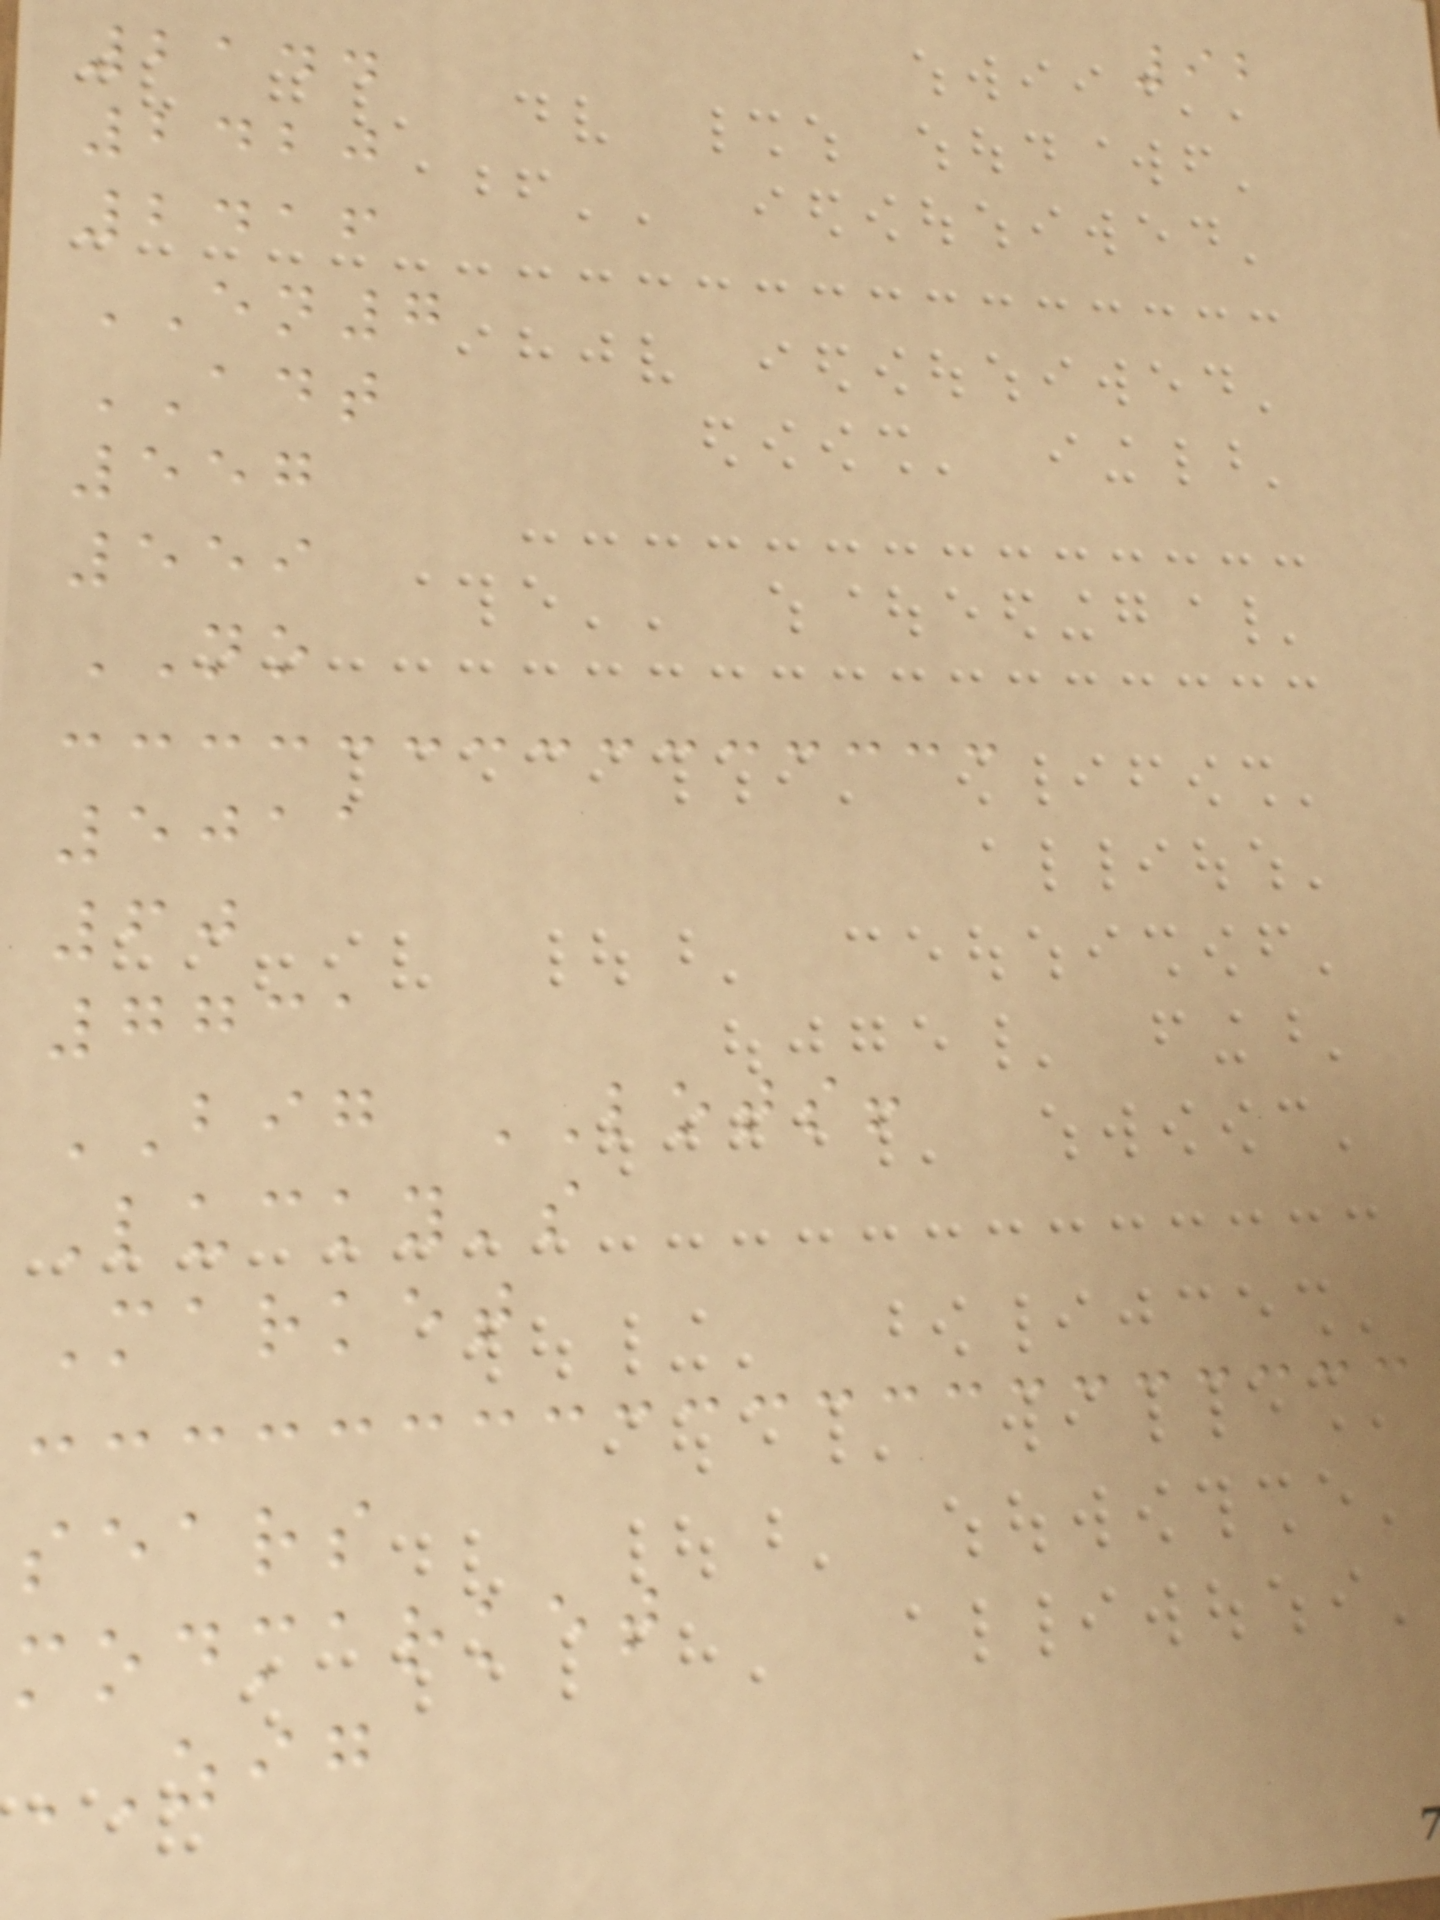92
2144
2420
2416
EN7
ADT
557
559
NO
5011
60
7731
BIG LOTS!
Lucky's
Market
sears
modmarket
ZIG
